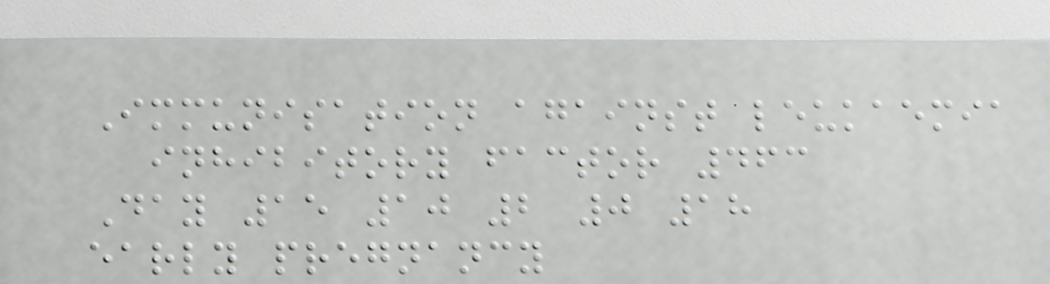Immunisation against leukaemia
inhibitory factor 463
Day 15 10 2 0 18
early pregnancy
